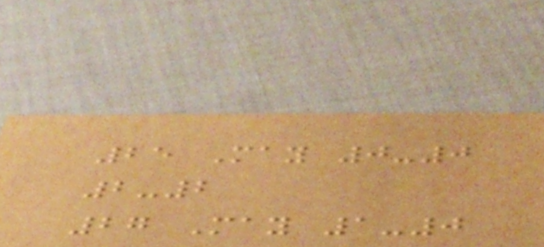25 May 0-0
2-2
27 May 1-0
